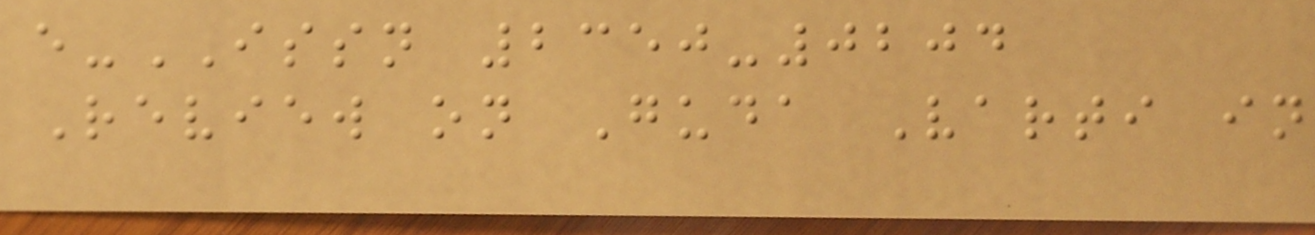e-ISSN 2350-0204
Review on Guda Varti in
